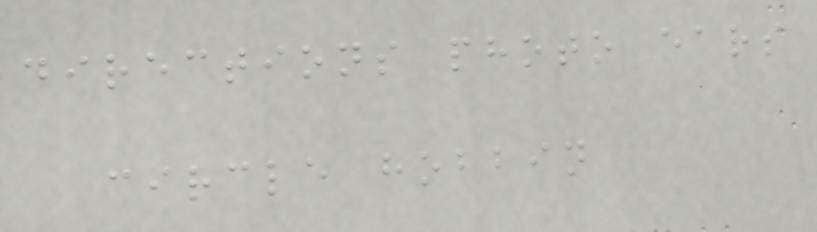directions photo ears
circle hobbin
